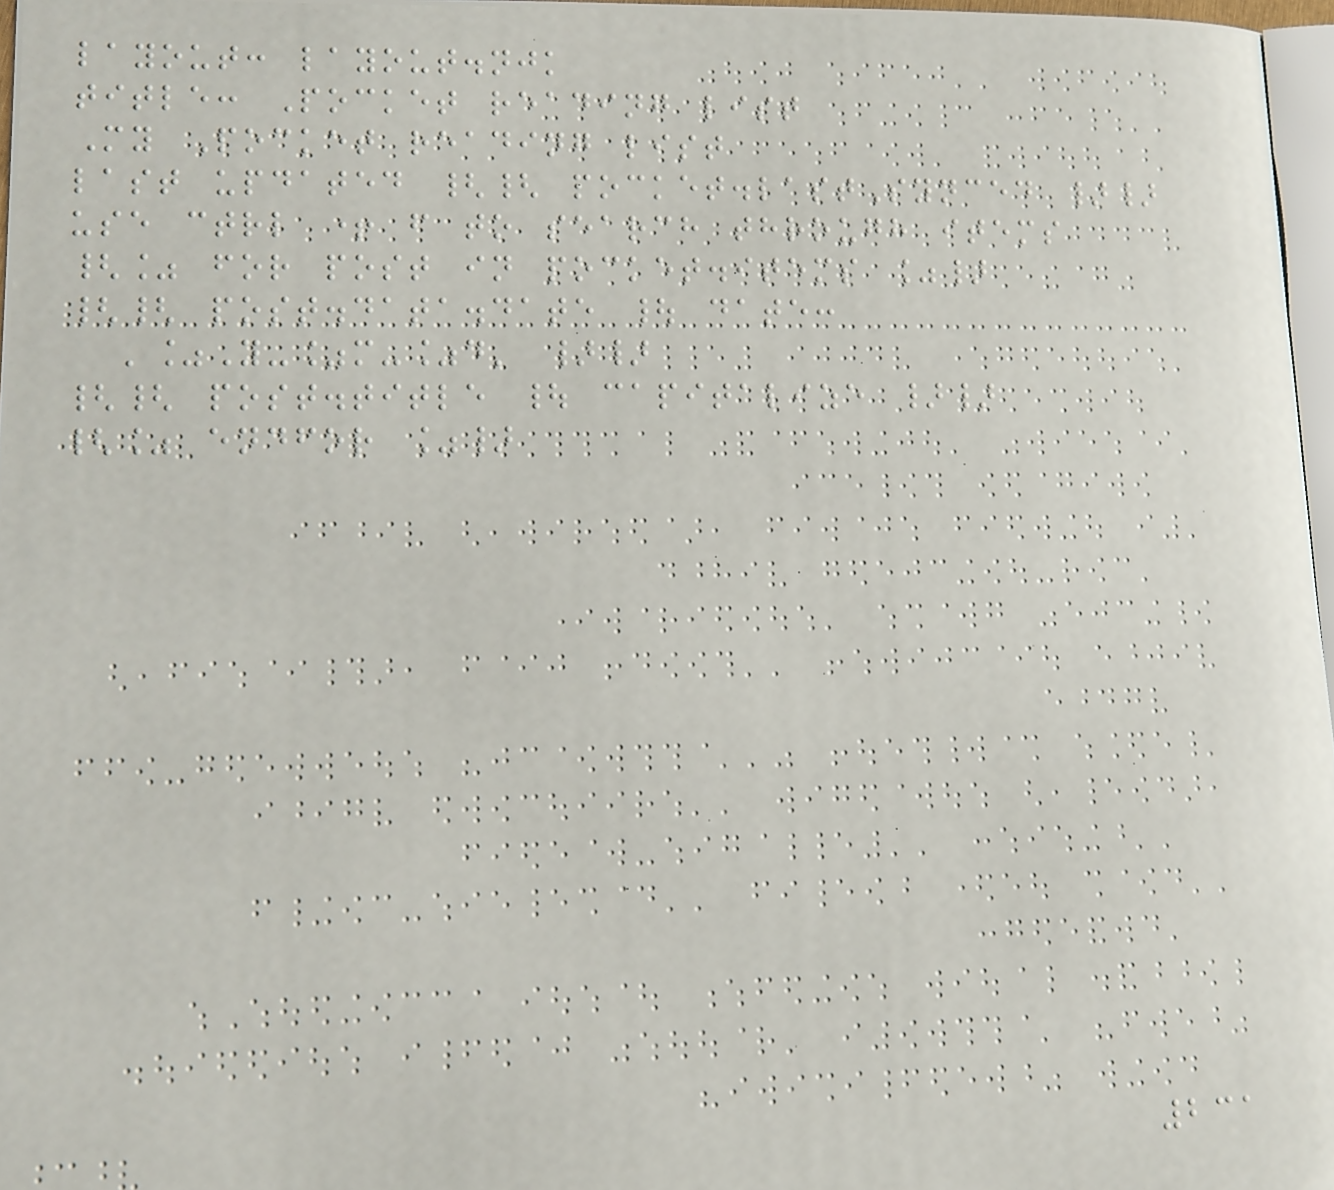layout: layout.njk
title: Pocket reading list
My Pocket reading list
last updated {{ pocket.lastSynced }}
use ctrl + f to search through items
{% for post in pocket.items %}
{{ post.data.date | date:
'%Y-%m-%d' }}
{{ post.title | capitalize }}
{% endfor %}
231
